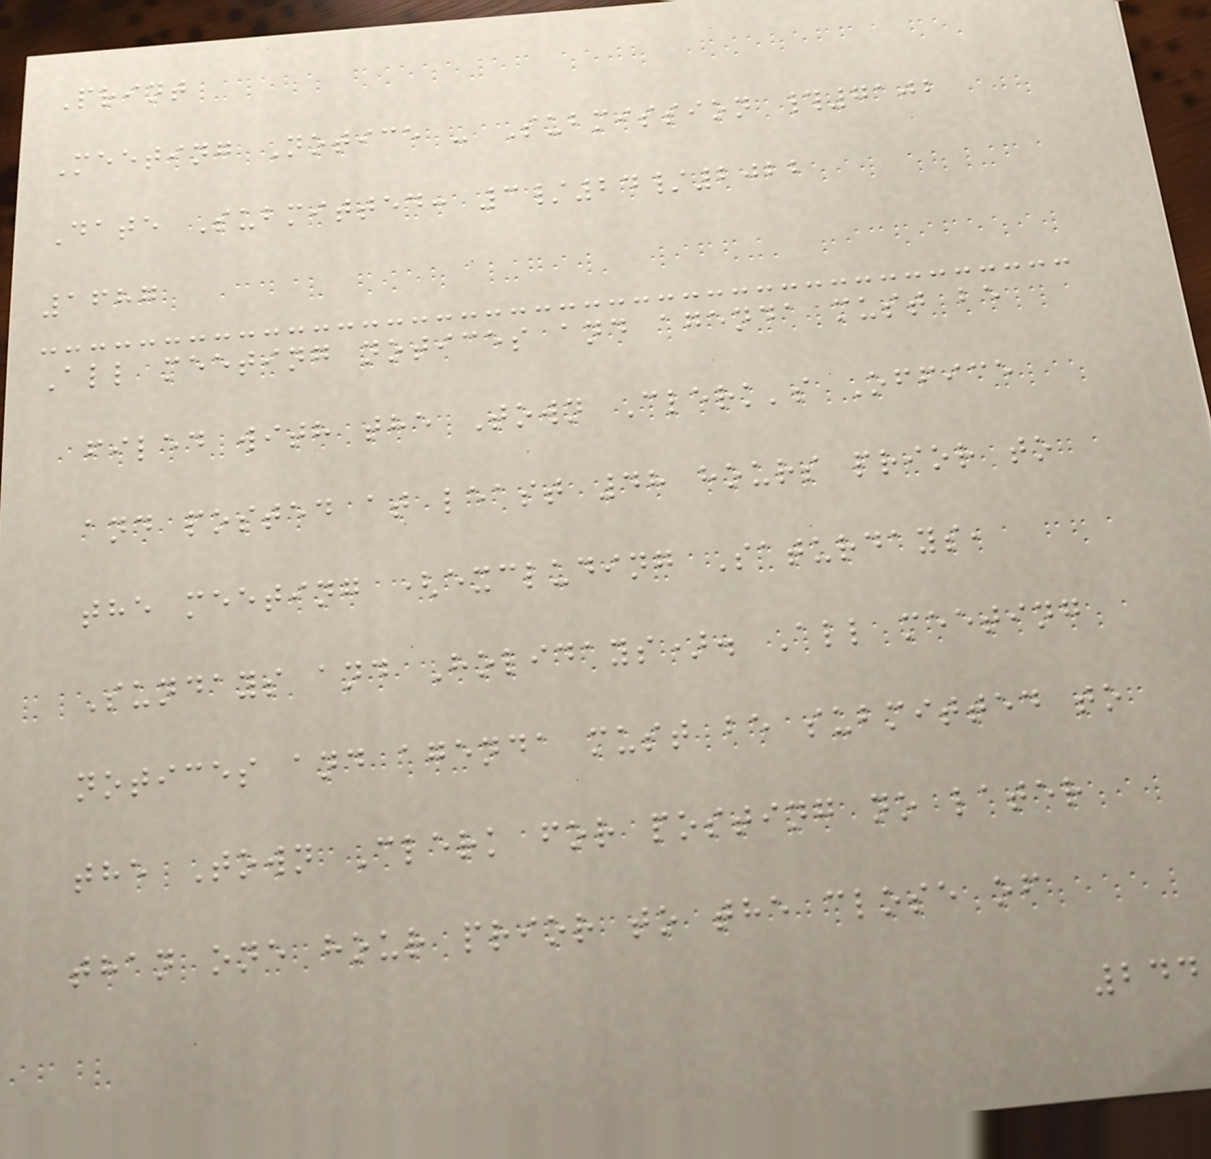Print
Meeting Notice - Submission #7102
Date Submitted: 3/24/2022
1687
All meeting notices and agenda must be
filed with the Town Clerk's Office
and posted at least 48 hours prior to
the meeting (excluding Saturdays,
Sundays and Holidays). All meeting
notices and agenda must be submitted to
the Town Clerk for posting no later
than one hour prior to the close of
244
